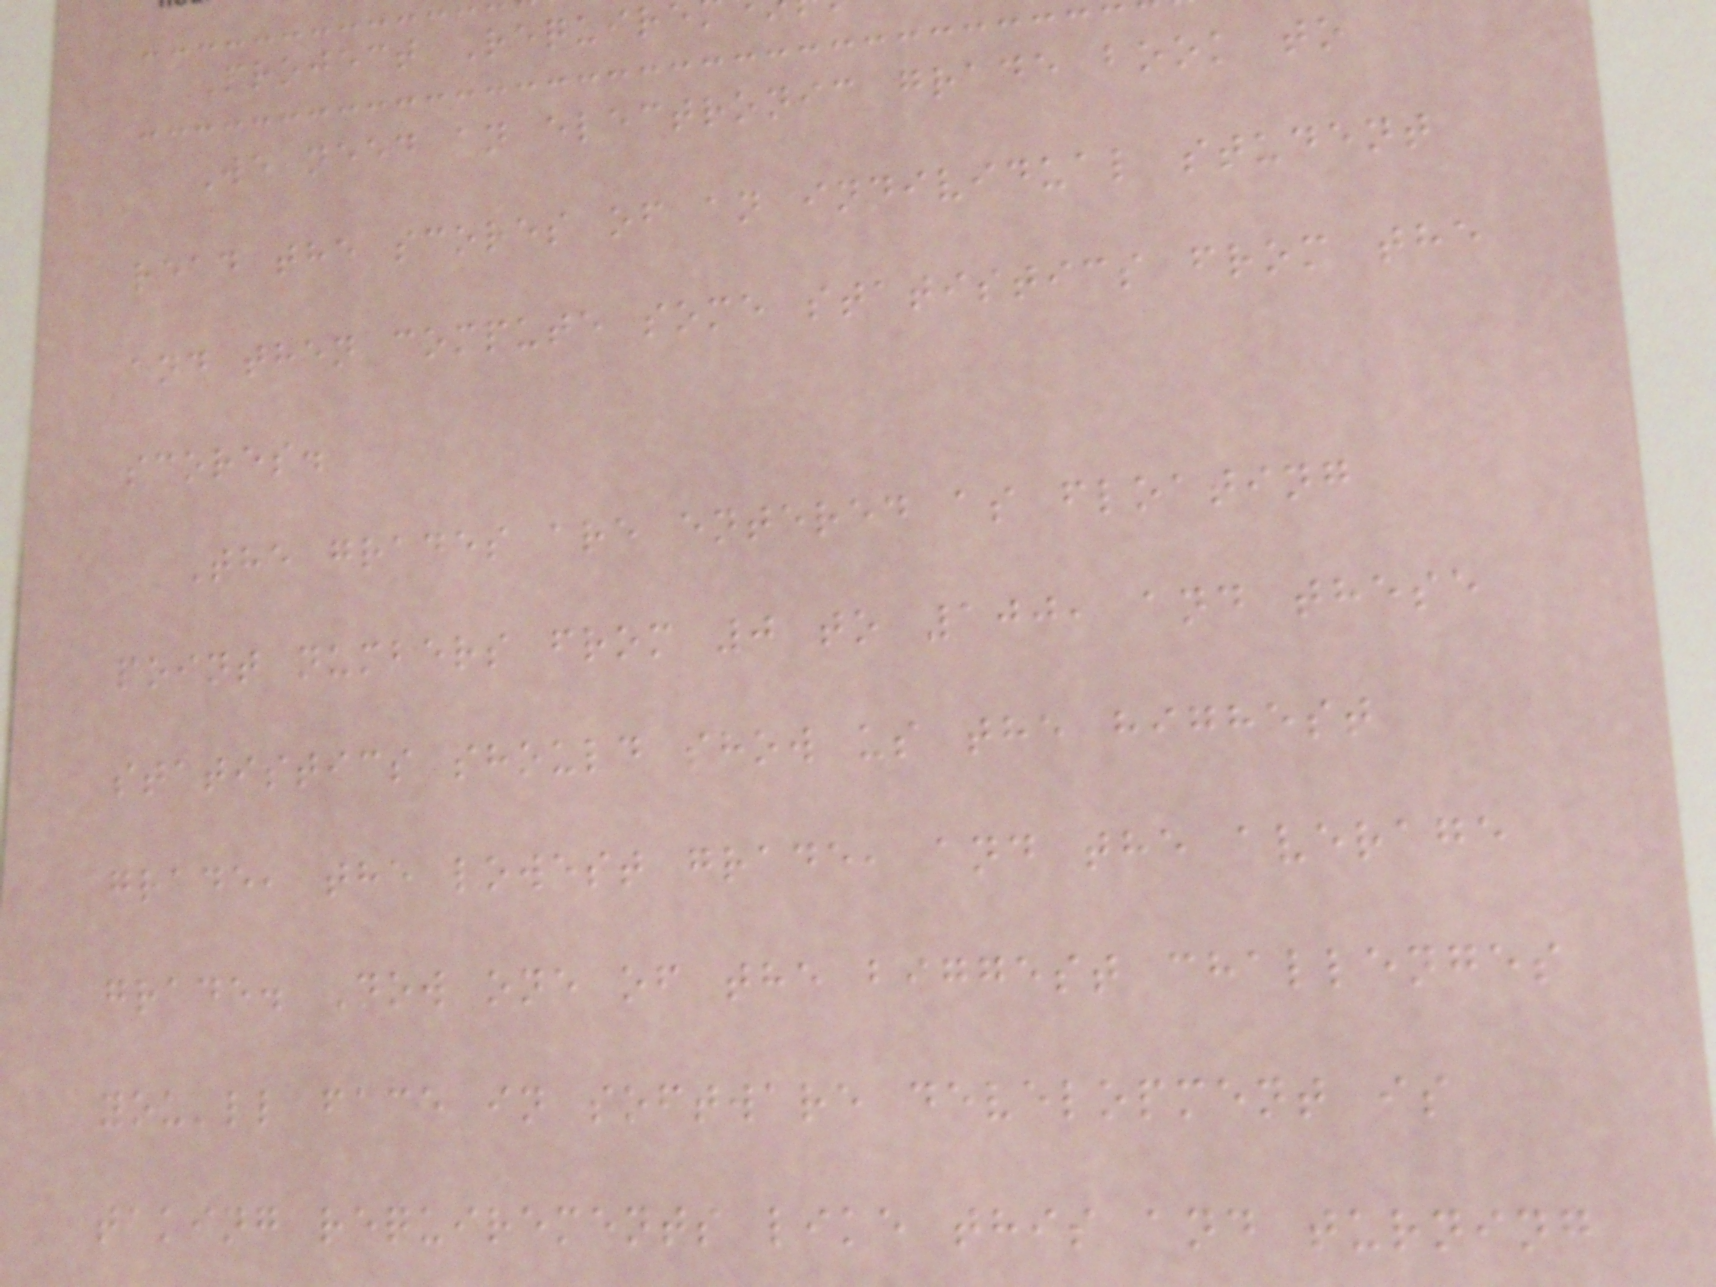Project Requir
We need an electronic grade book to
read the scores of an individual student
and then compute some statistics from the
scores.
The grades are entered as floating
point numbers from 0 to 100, and these
statistics should show us the highest
grade, the lowest grade, and the average
grade. Now one of the biggest challenges
you'll face in software development is
taking requirements like this and turning
